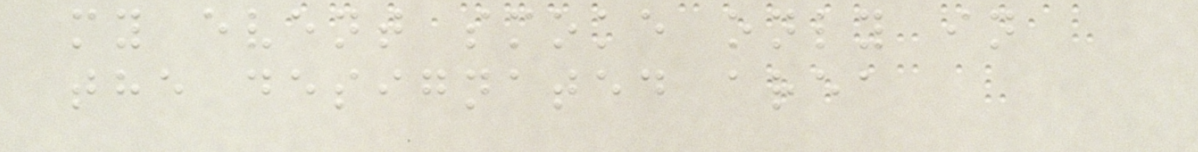my event smoke only in
the designated area
